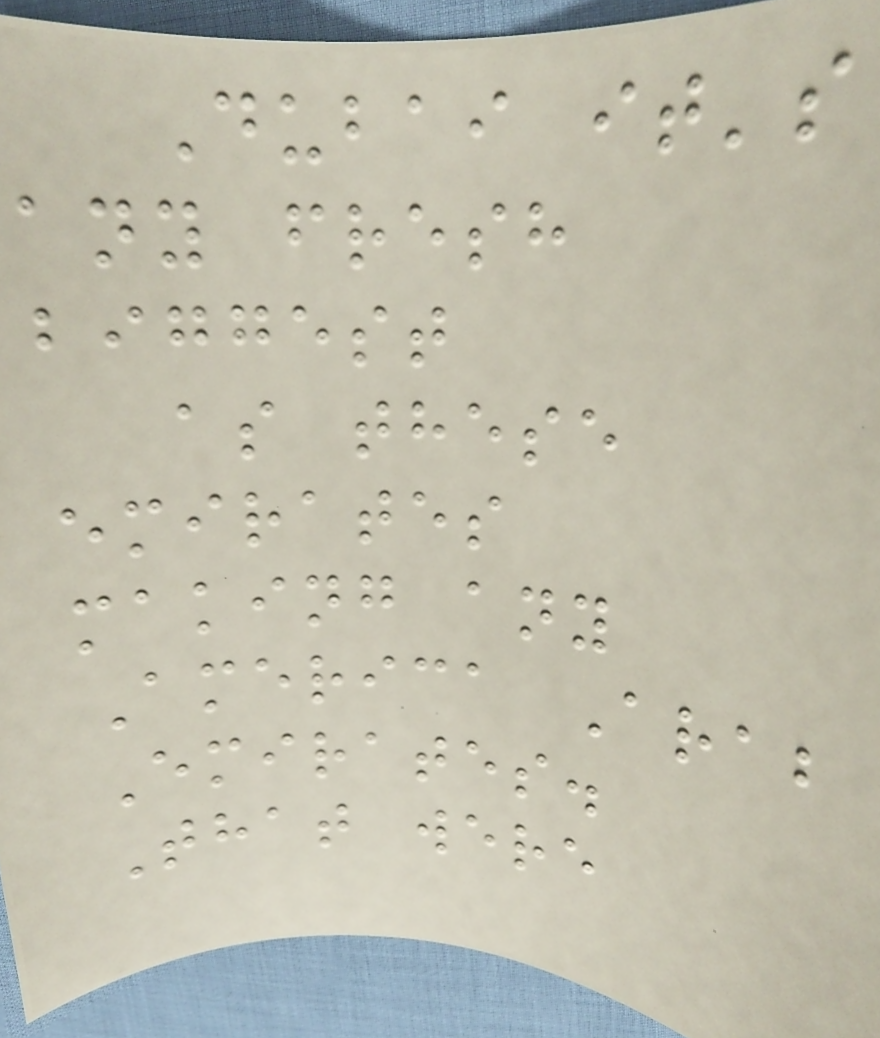Dubai it's
any fresh
biggest
as these
emirates
making any
America Arab
Emirates.
That were
